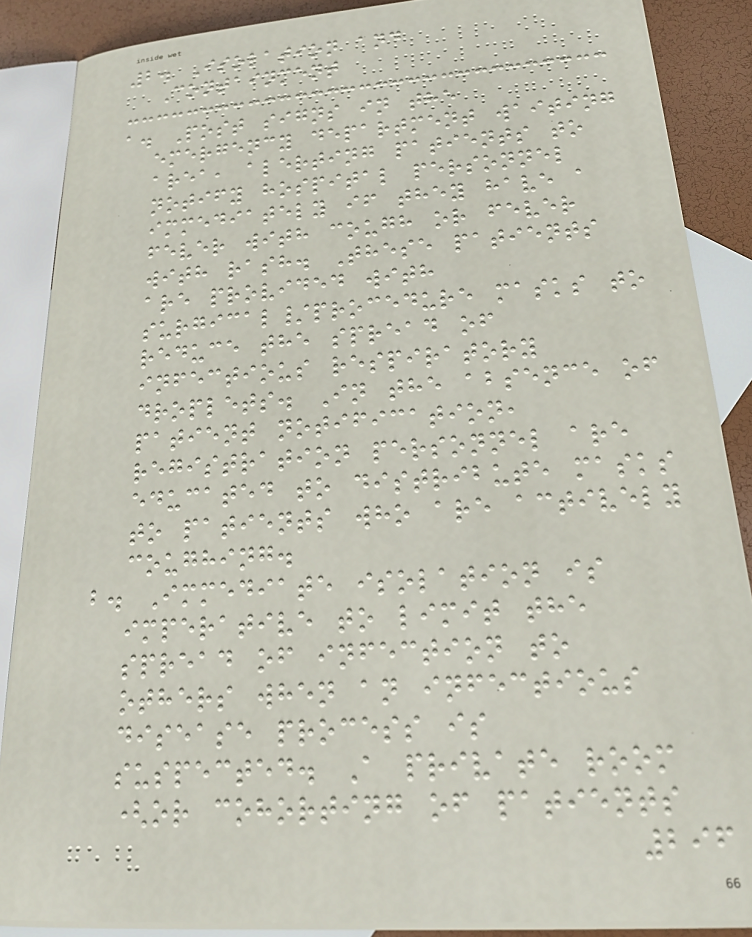2. Isolation and
Containment
a. Post signs in the
emergency department waiting
area, alerting patients to
notify hospital personnel
immediately if they have a
fever with cough or fever
with rash. These patients
are provided with
surgical/procedure masks to
reduce the spread of
infectious respiratory
droplets. In the absence of
patient notification,
registration personnel are
educated to distribute masks
to patients who are actively
coughing.
b. Immediate isolation is
imperative to limit the
spread of infection to
others when an infectious
disease process is
suspected. A private room
(or cohorting of patients
296
